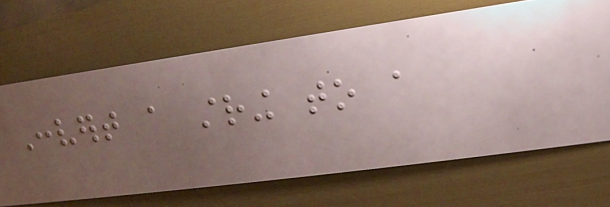Convert a string to a
